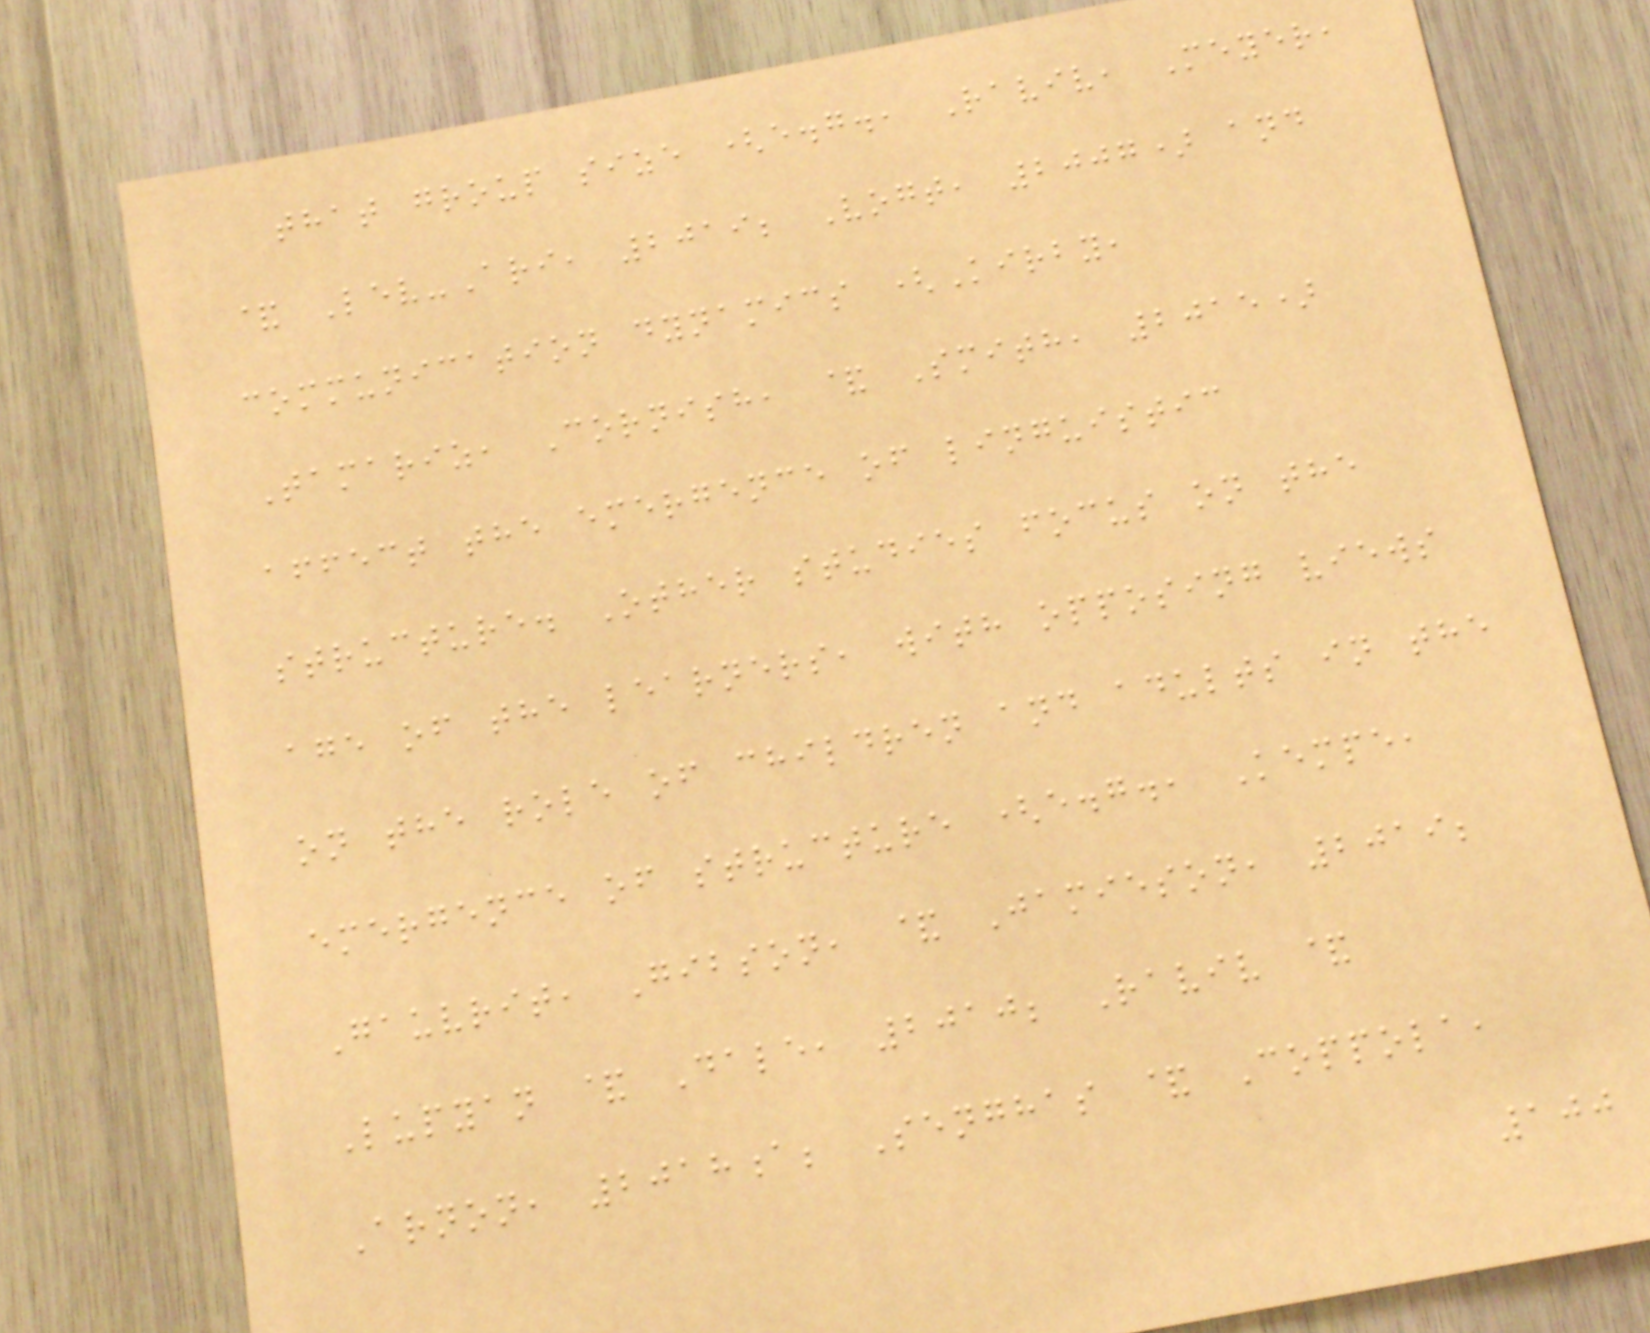that group size (e.g., Raviv, Meyer,
& Lev-Ari, 2019; Vogt, 2007) and
communication dynamics (Kirby,
Tamariz, Cornish, & Smith, 2015)
affect the emergence of linguistic
structure. Other studies focus on the
age of the learners, with opposing views
on the role of children and adults in the
emergence of structure (e.g., Kempe,
Gauvrit, Gibson, & Jamieson, 2019;
Lupyan & Dale, 2010; Raviv &
Arnon, 2018a; Senghas & Coppola,
100
